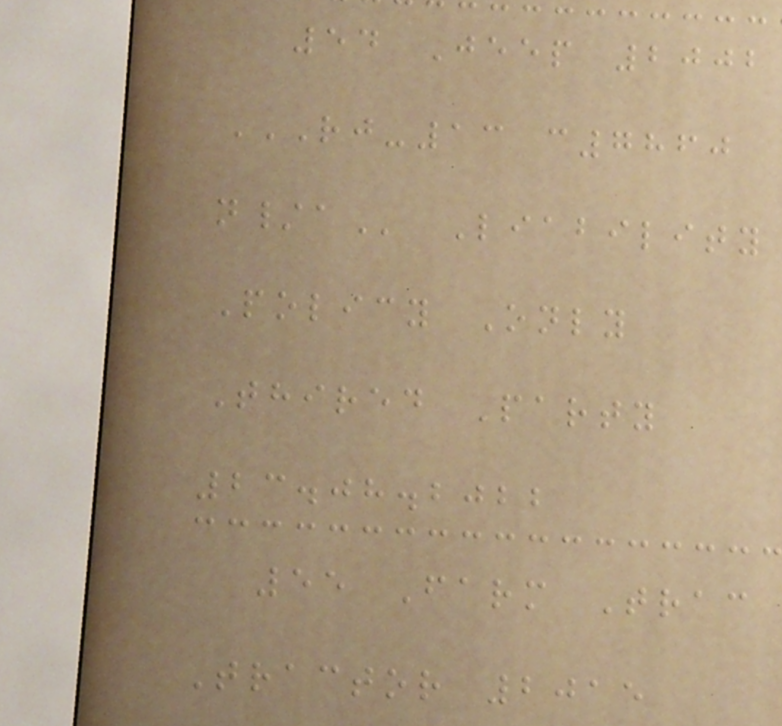54 Jeep 2002
RJ-13 C7860
N/A Liability
Policy Only
Thired Party
23.08.2022
55 Farm Trac
Tractor 2015
